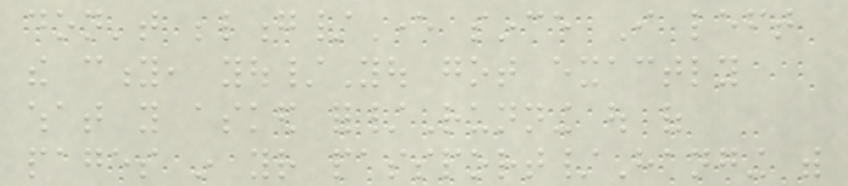don't belong/Ever since I left
the city, you/You got exactly
what you asked for/Running out of
pages in your passport/Hanging with
